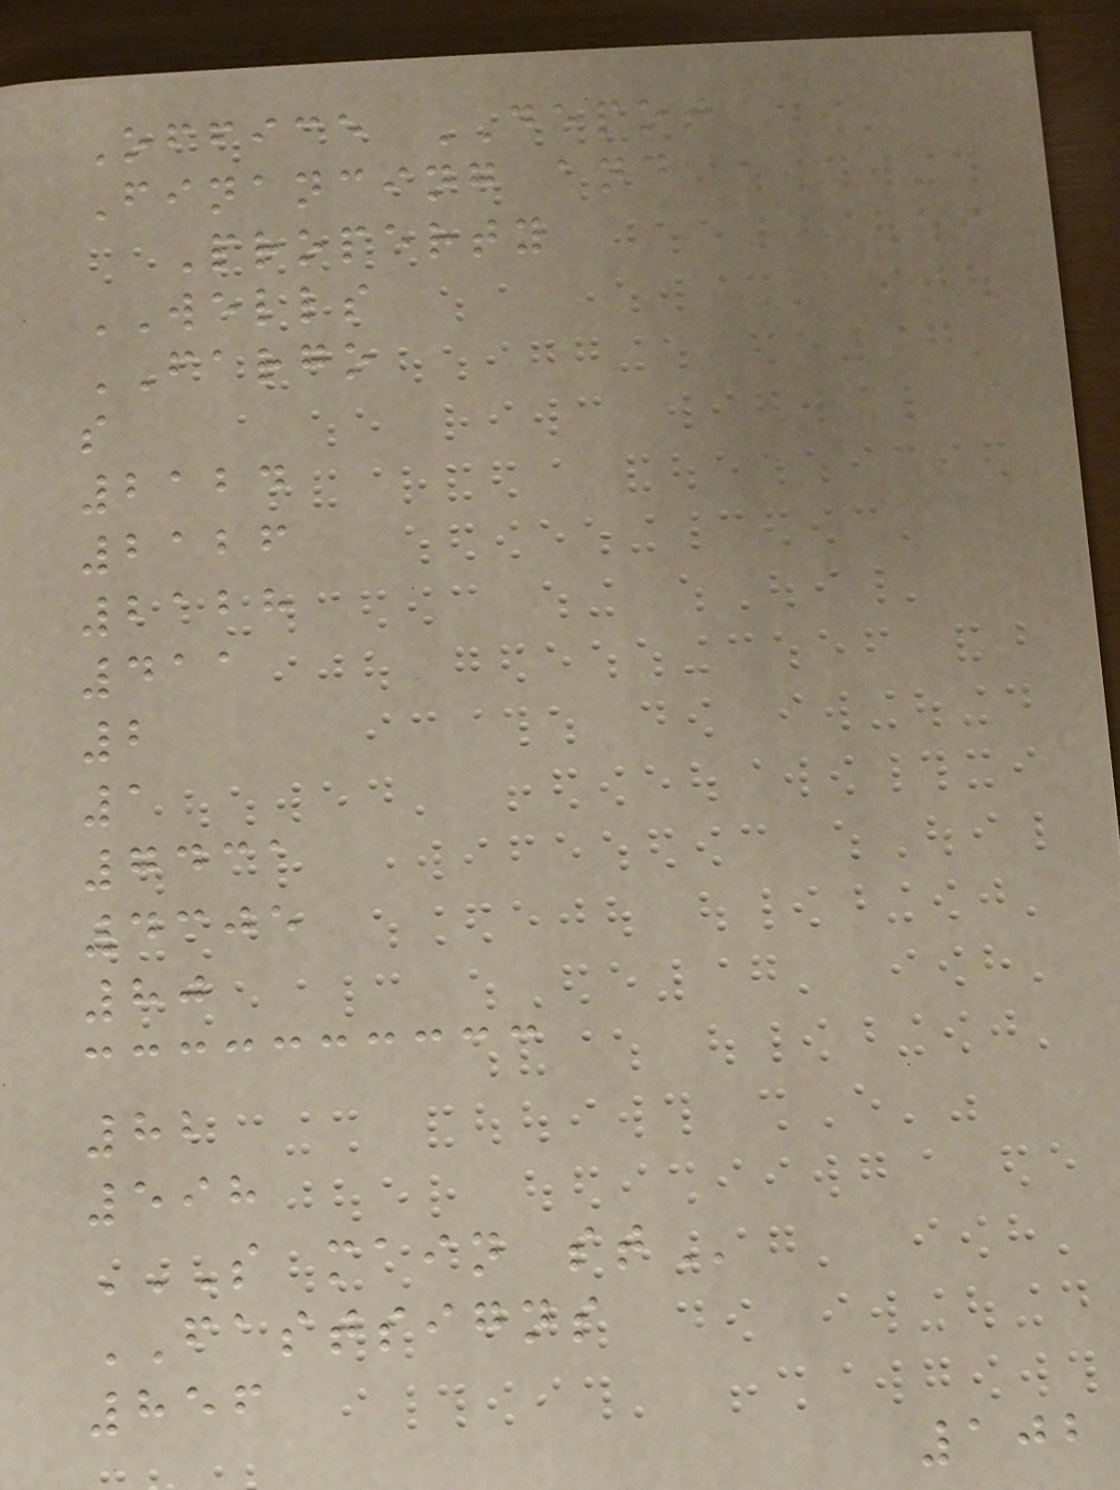Office DEPOT
Financing and
Property
WELLS
FARGO
s
2124
2126
2128
411
2
1
7431
4305
80
82
598
S MAIN ST
FASTSIGNS
856
102
